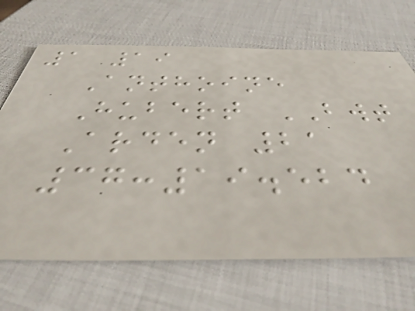1 19
Anthoine
Hubert BWT
Arden 21
37:19.524
